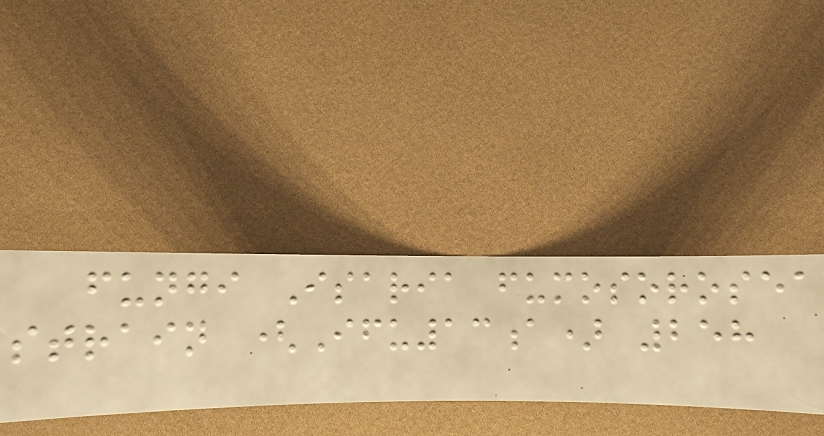fungi Isaria fumosorosea
strain (Ifu13a) 258
